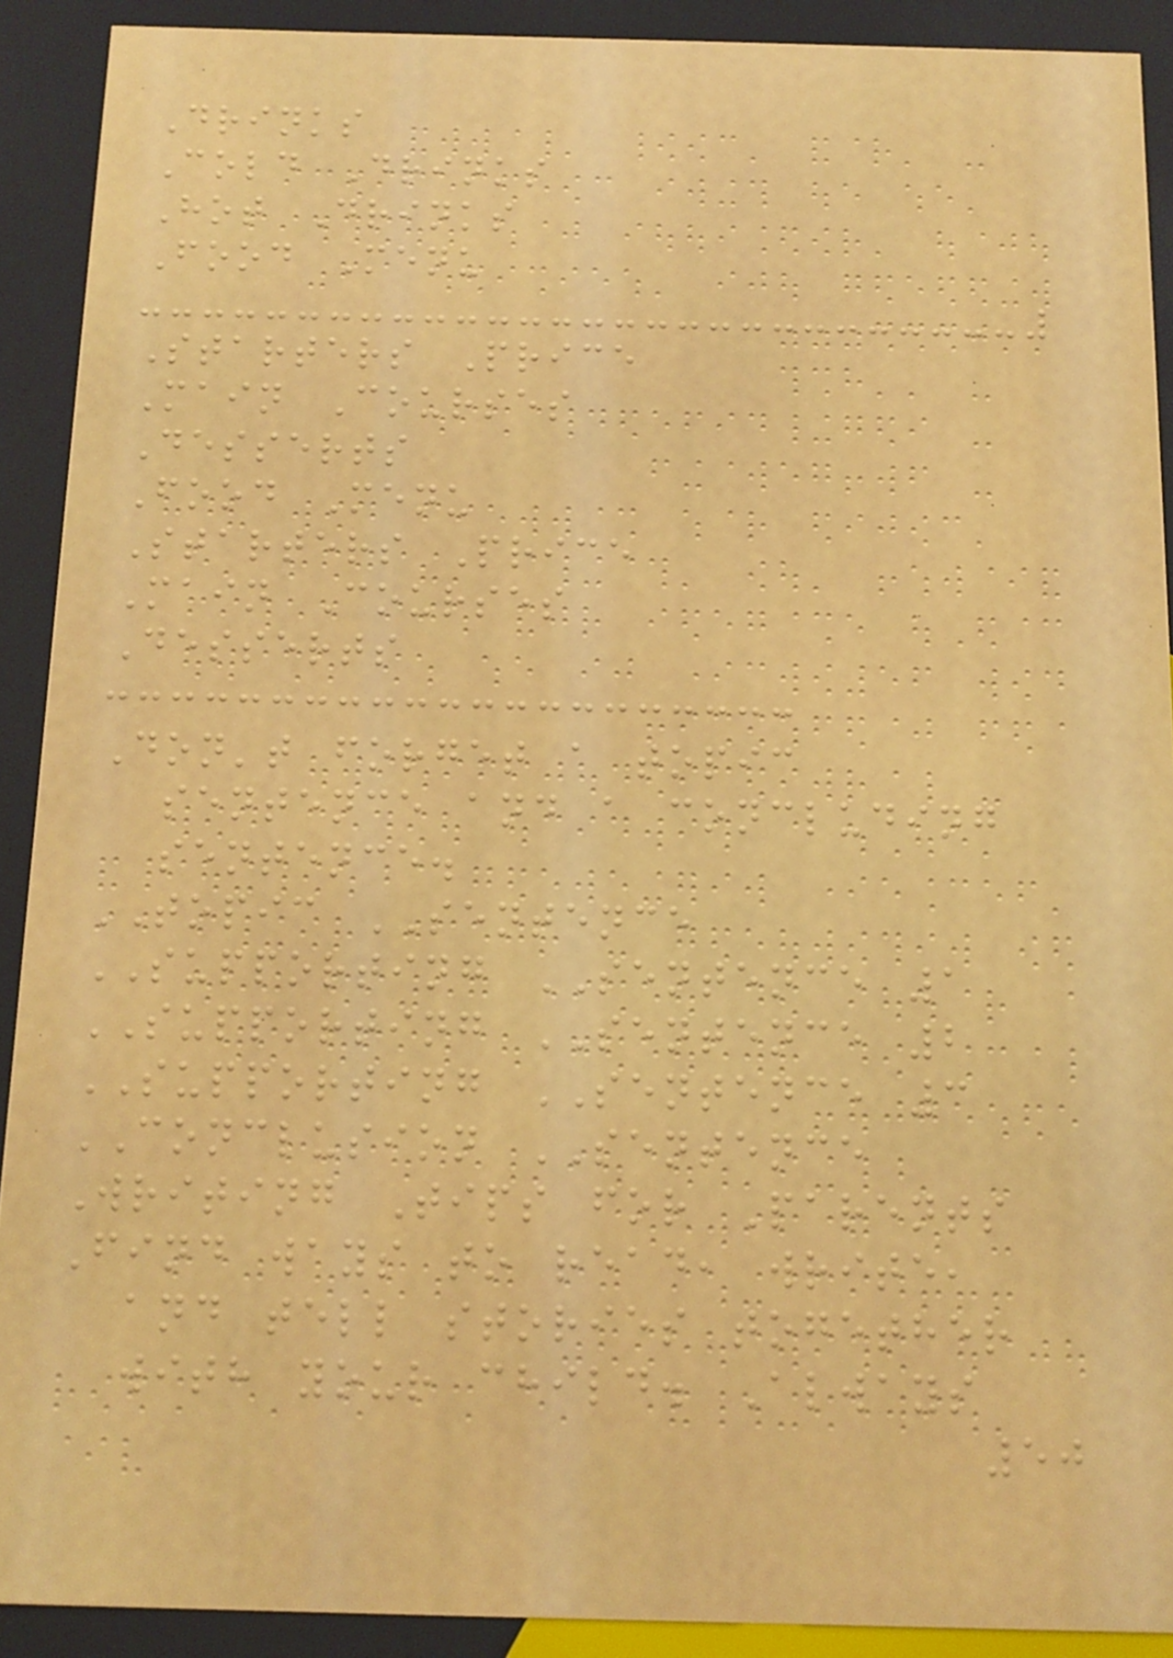Drinks
Cold Drinks
Hot Drinks
Food Menu
Starters Price
Main Courses
Desserts
Food Menu
Starters Price
Main Courses
Desserts
Don't forget a topic
sentence and a concluding
sentence.
TOPIC SENTENCE
SUPPORTING SENTENCE 1
SUPPORTING SENTENCE 2
SUPPORTING SENTENCE 3
CONCLUSION SENTENCE
Writing Tips for Parents
Find ways to read, write,
and tell stories together
with your child. Always
50
